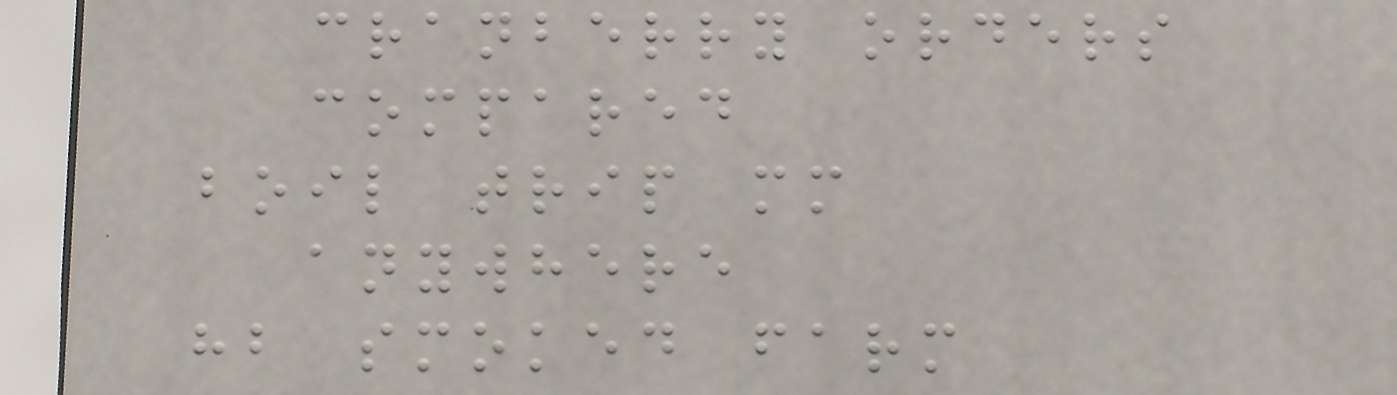cranberry orders
compared
boil trip mm
anywhere
hb smoked farm
